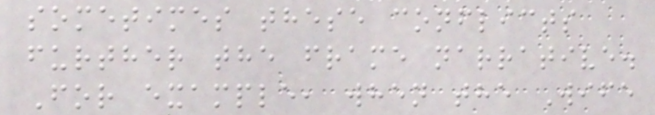sometimes these conflicts
further the frame narrative.
For example, when the Wife
